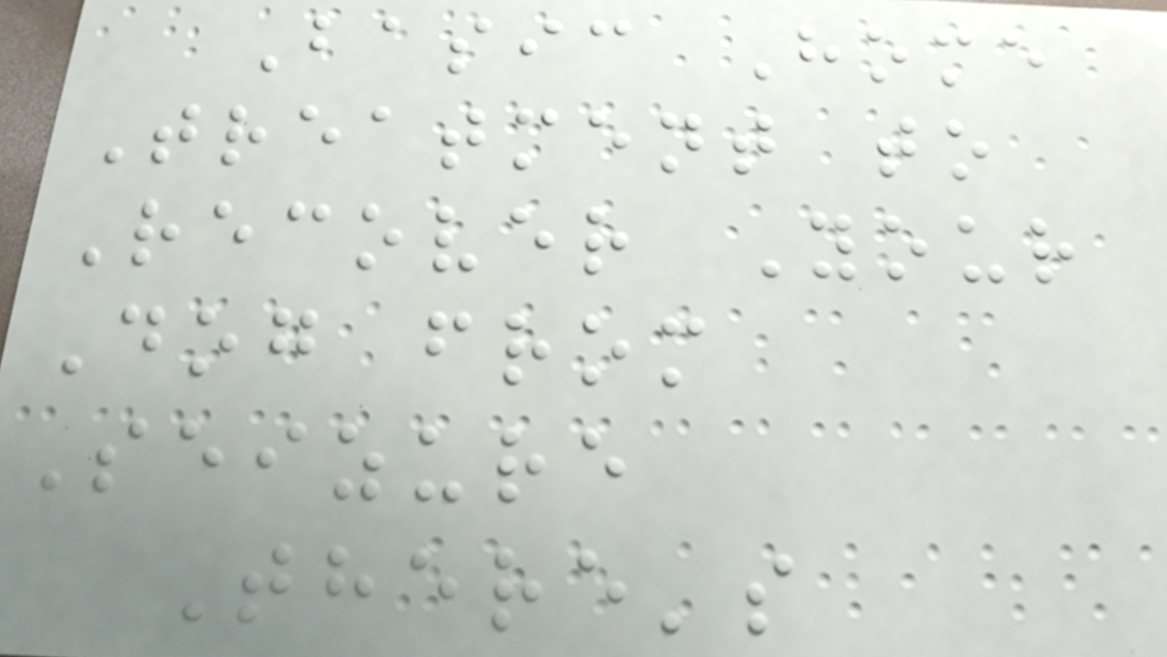Basic Home
Treatment to
Recover Your
Dog from
Seizure
There's
